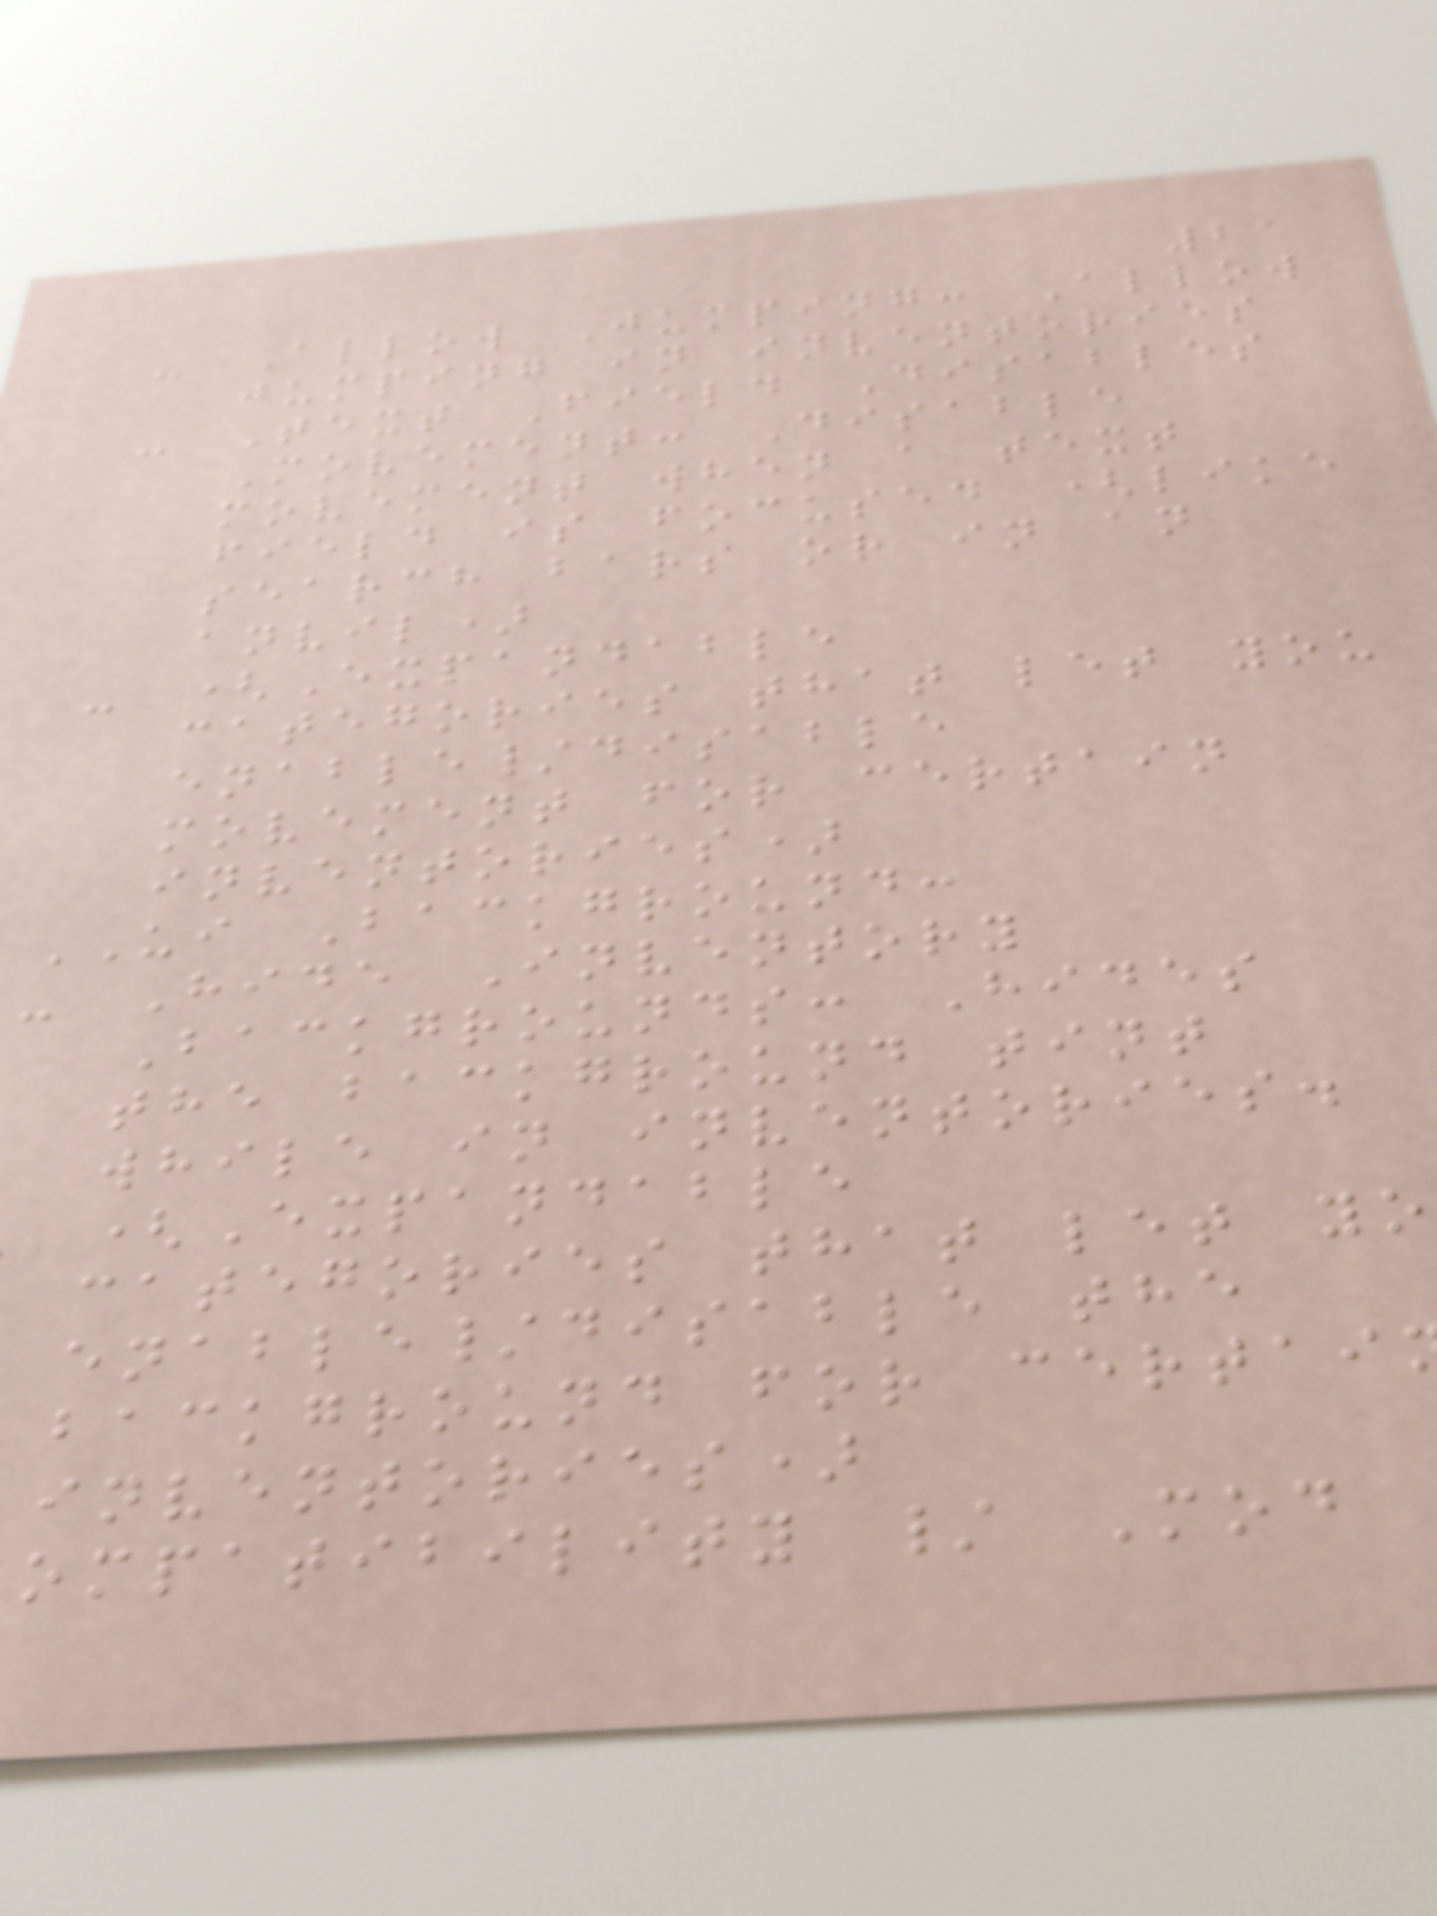21
- Allow Jumping: Allow
jumping in inventories
- Text Field Disables
Movement: Disable
movement when a text
field is focused (like
search bars or in an
anvil)
- (Expandable
categories that let you
enable/disable
movement for certain
inventories)
UI Background:
- Hide Inventory
Backgrounds: Hides
the background tint
while in inventories.
(Expandable
categories that let yo
enable/disable the
background for certai
inventories)
ompatibility / Mod
